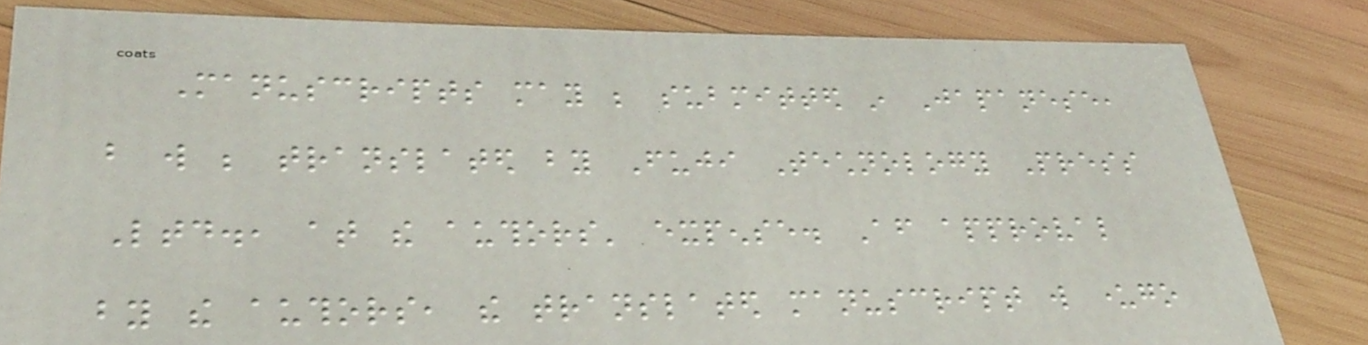Manuscripts may be submitted in Japanese,
but will be translated by Fuji Technology Press
Ltd., at the authors' expense. After approval
by the authors, the translated manuscript will undergo
